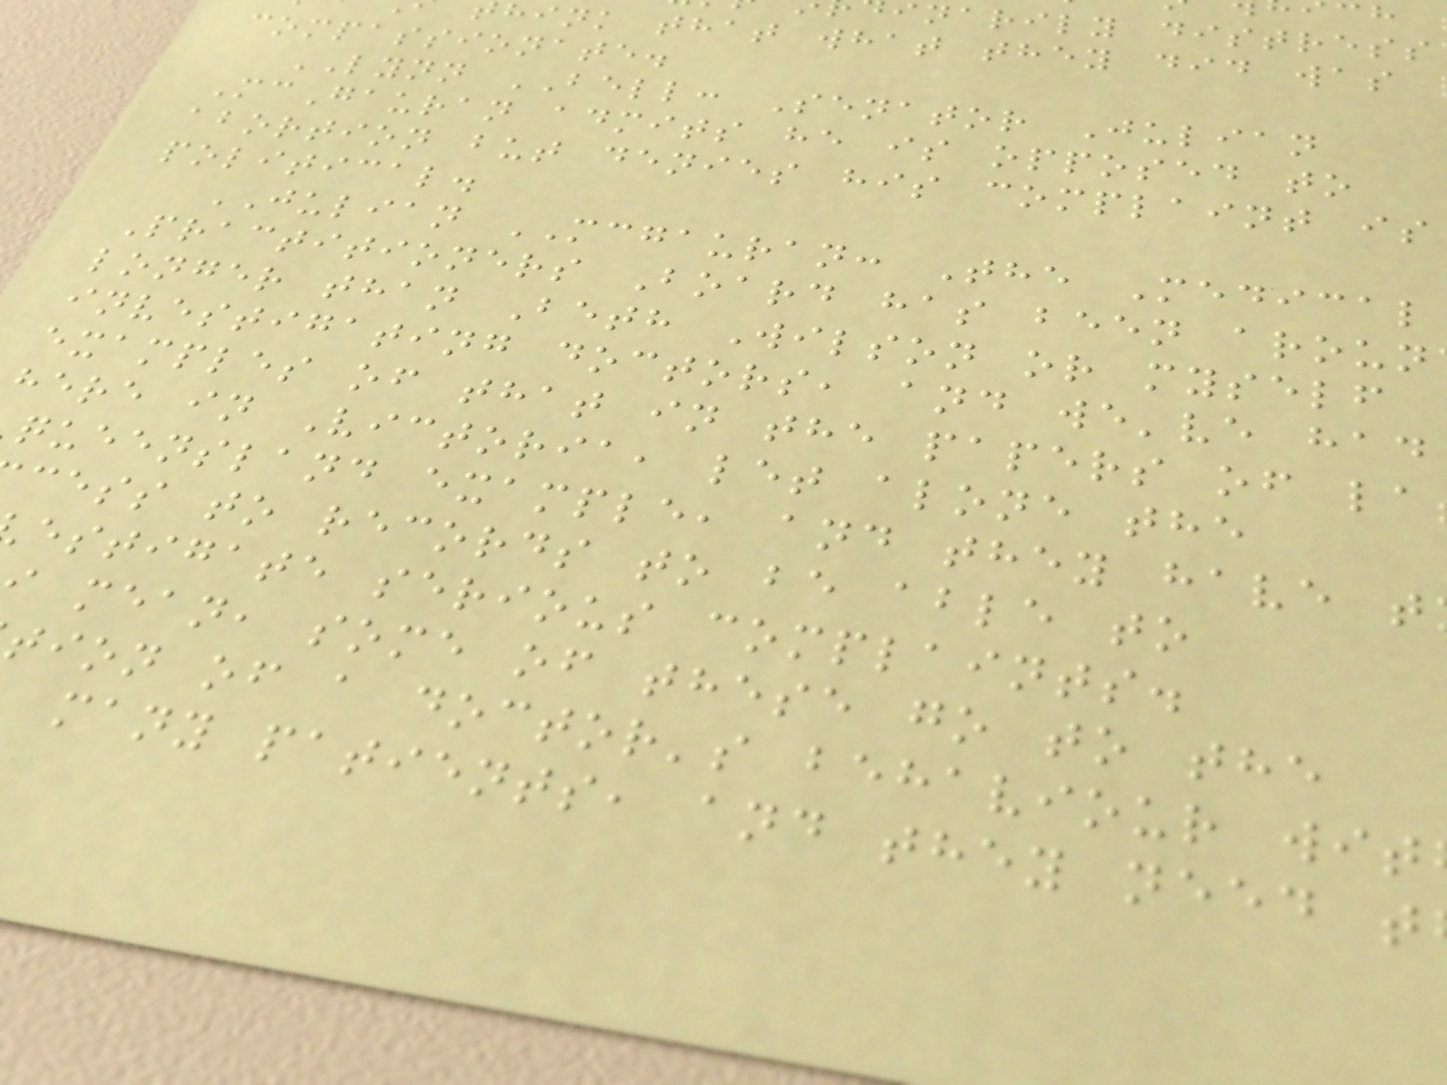narily distress
hink that what they did was
compassionate.
LYNN BELL: Senator Julian
McGauran admits he is opposed to
abortion but denies his complaint is
political.
JULIAN MCGAURAN: The Medical
Practitioners Board has been aroun
longer than Beth Wilson or myself
investigating doctors, and we've had
examples of that in the papers of la
here in Victoria, let alone the
queensland example, and they have t
cess to records to be able to
estigate serious complaints.
mean, some of these go to the
tion of a doctor's behaviour wit
many patients, and they need t
